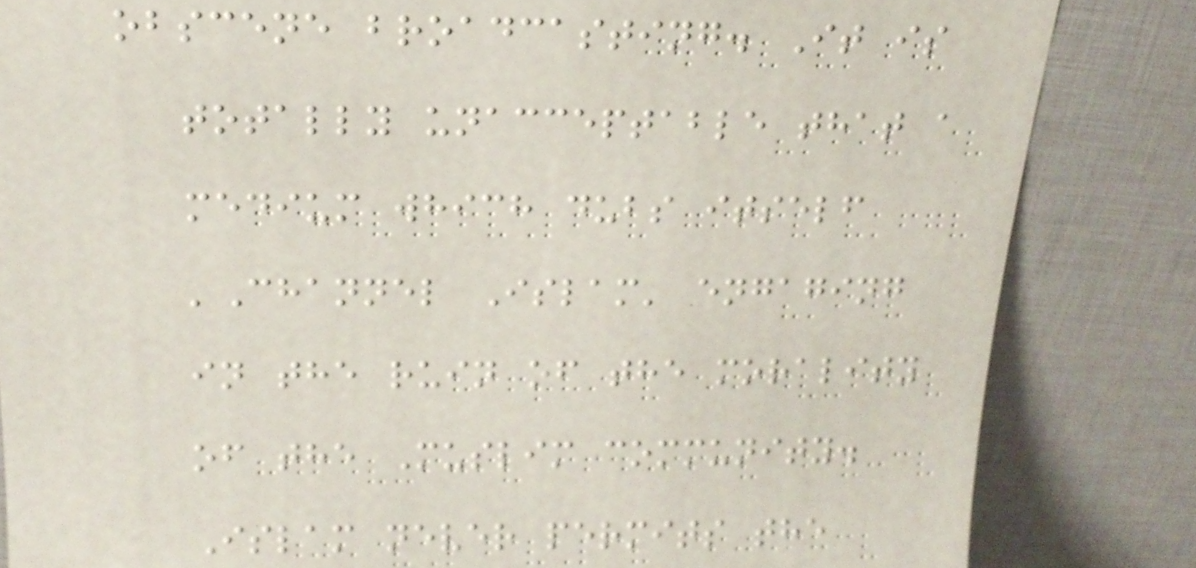obscene broadcasting. It is
totally unacceptable that a
medium which dubs itself
'Channel Islam' engaging
in the ruin of the morality
of the Muslim community.
Islam never permits the
